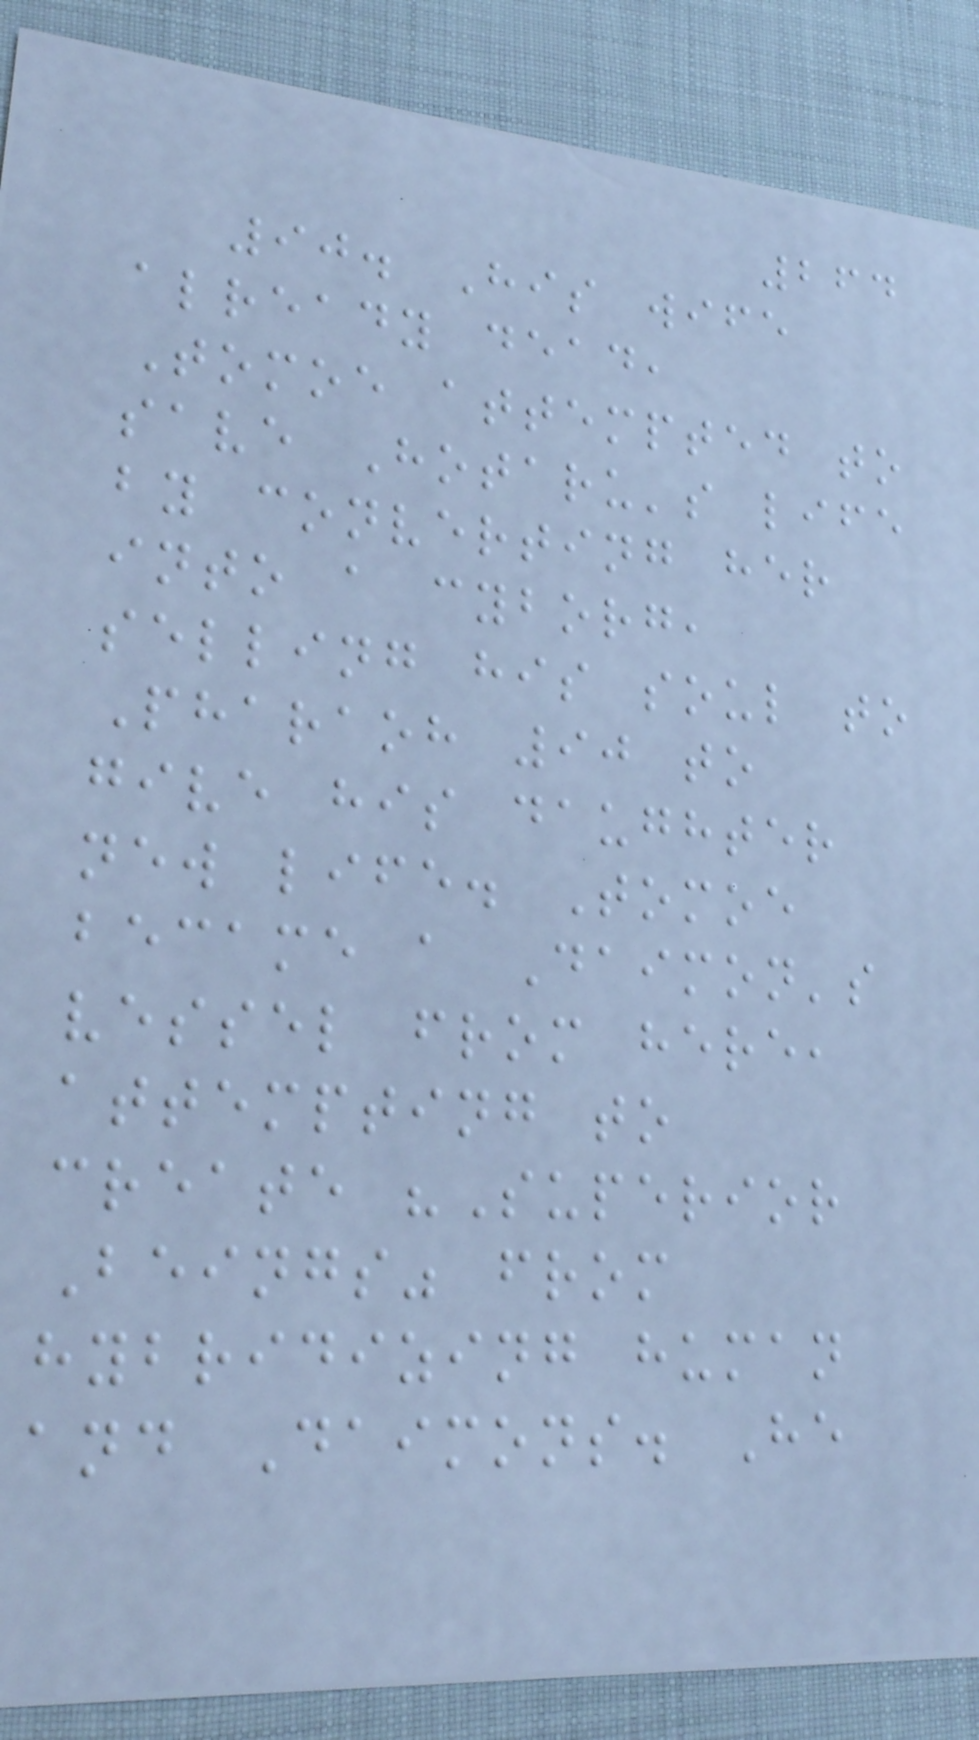264
90. His wife
already dead,
Tomoe attempted to
save Hotaru's life
by converting her
into a cyborg,
selling his soul to
Pharaoh 90 to
give his daughter
new life. Tomoe
became a Daimon's
vessel from here,
attempting to
create "Superior
Beings" from
hybridizing human
and Daimons. He
